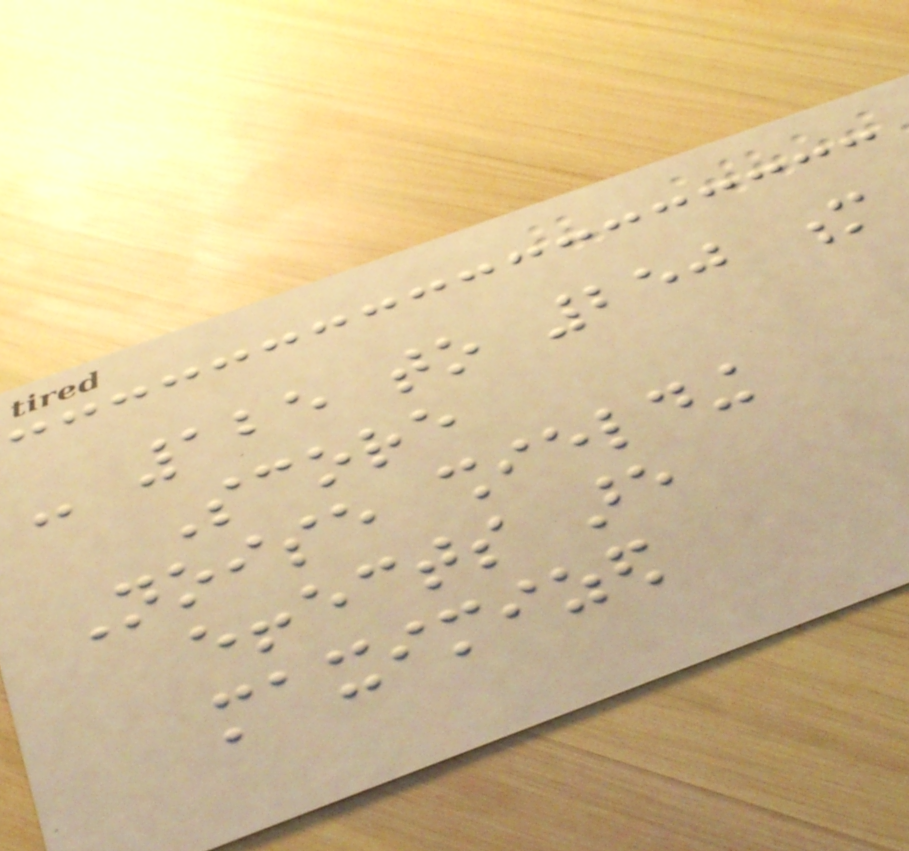- 125 to 250 m
Score
Noise shielding
effects are
maximized
